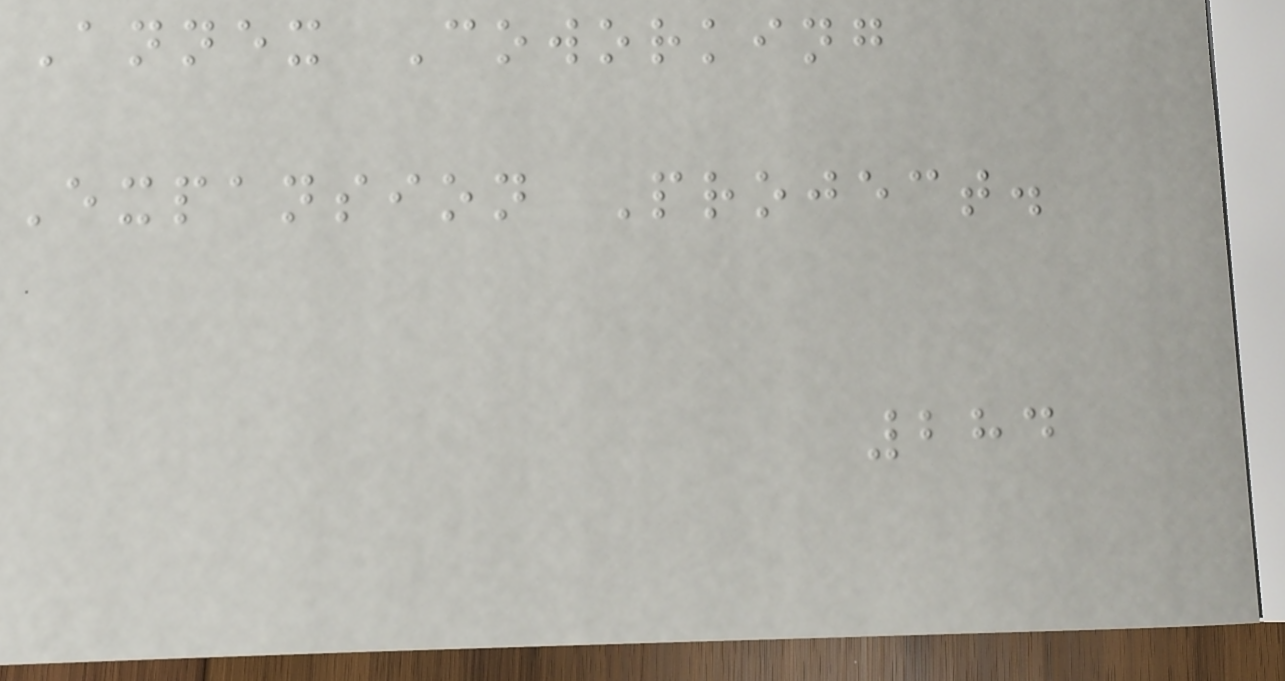Annex Coworking
Expansion Project.
284
